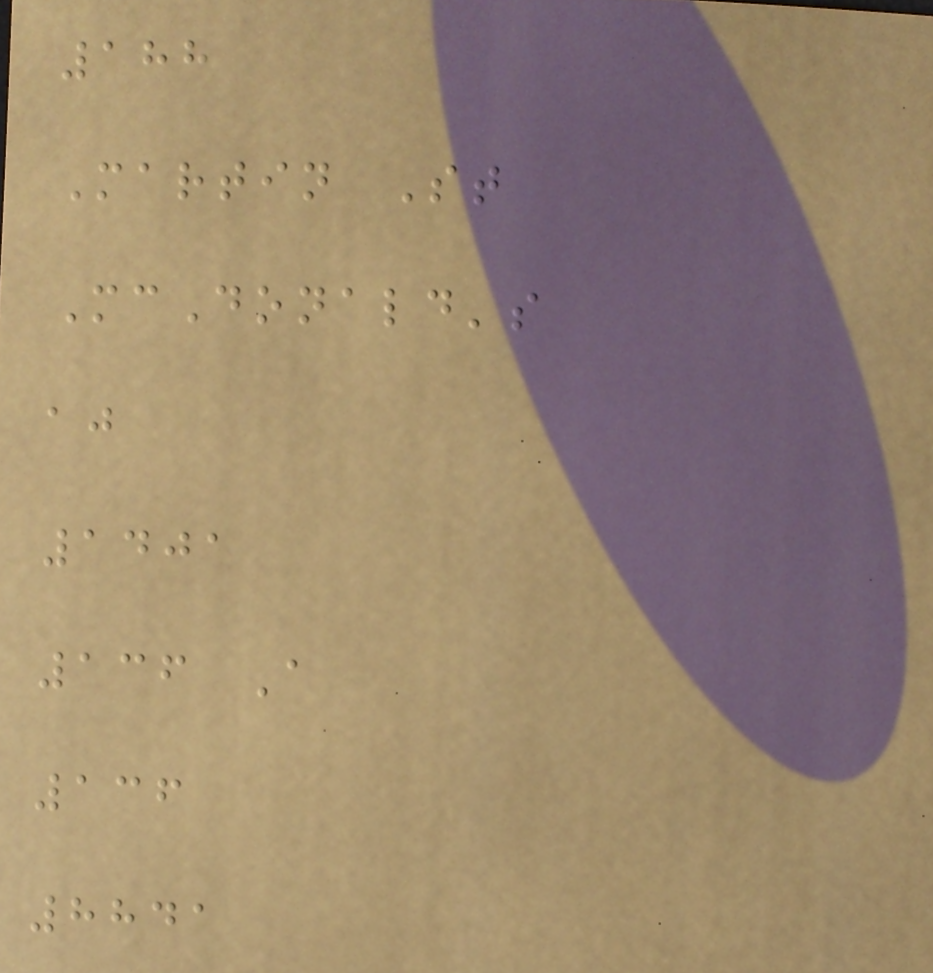188
Martin St
McDonald's
aj
1401
136 A
136
8841
